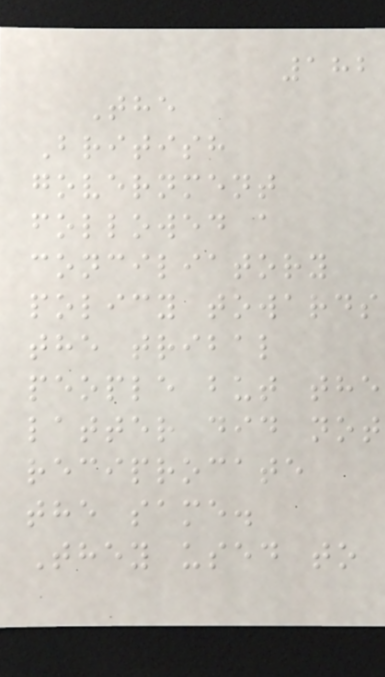182
The
British
government
followed a
conciliatory
policy towards
the tribal
people but the
latter did not
reciprocate
the same.
They used to
